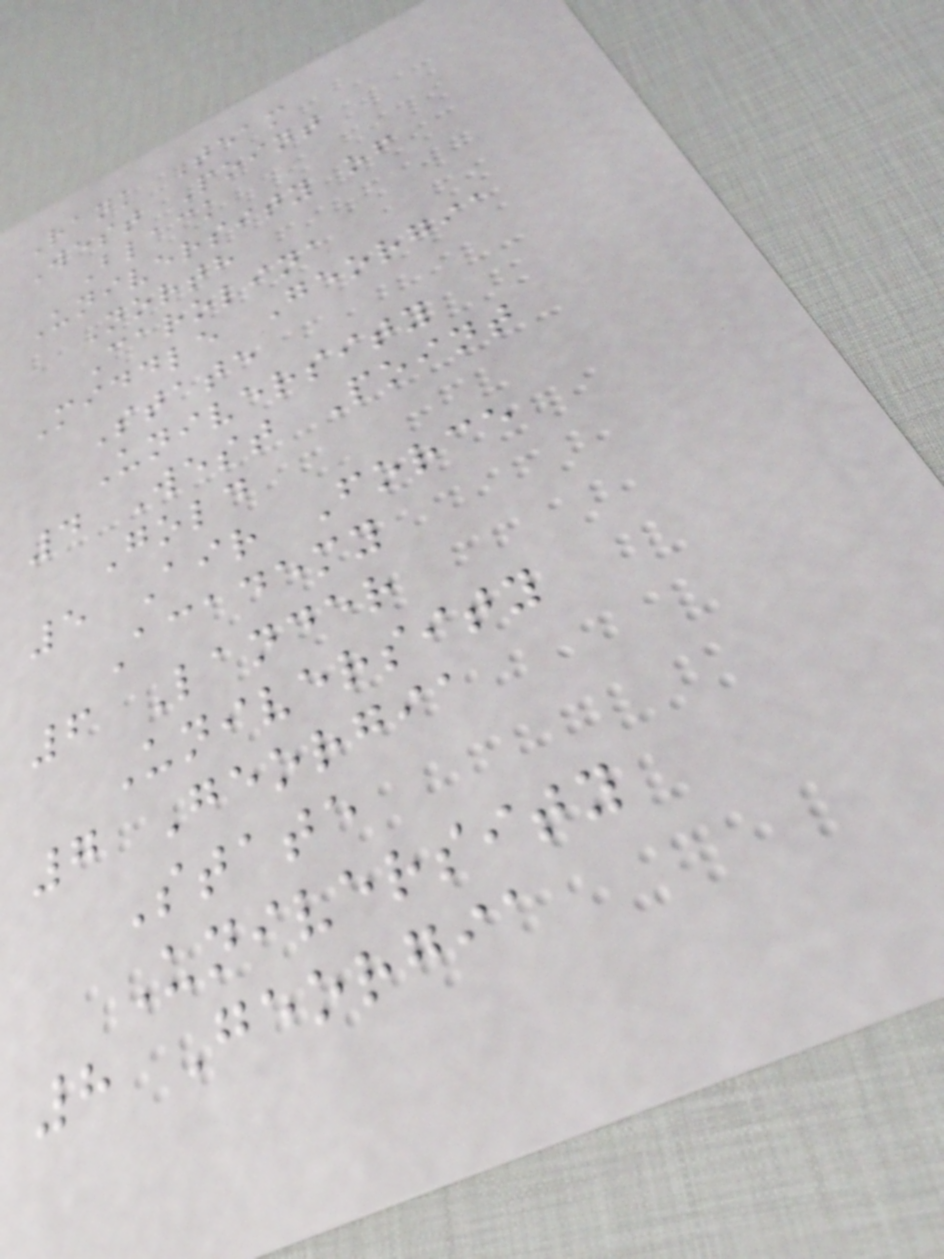Rank Team
West Point
Black
University of
North
Carolina
Middle Georgia
State
University
4 West Point
Gold
5 Air Force
Academy
6 Lander
University
7 Georgia
State
University
8 Georgia
